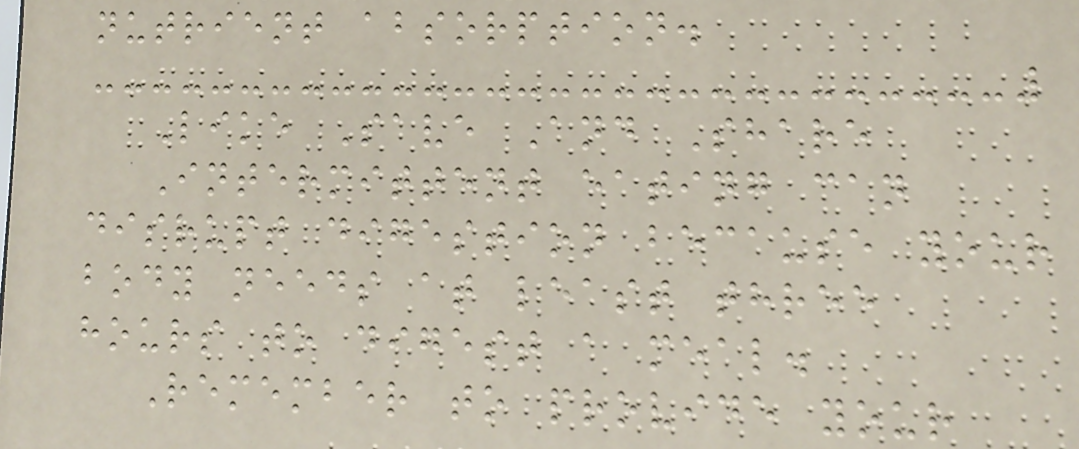nutrient absorption.
Like Save And Share
Intermittent eating can
disrupt digestion because your
body needs at least three
hours to digest a meal.
Remember to provide your
